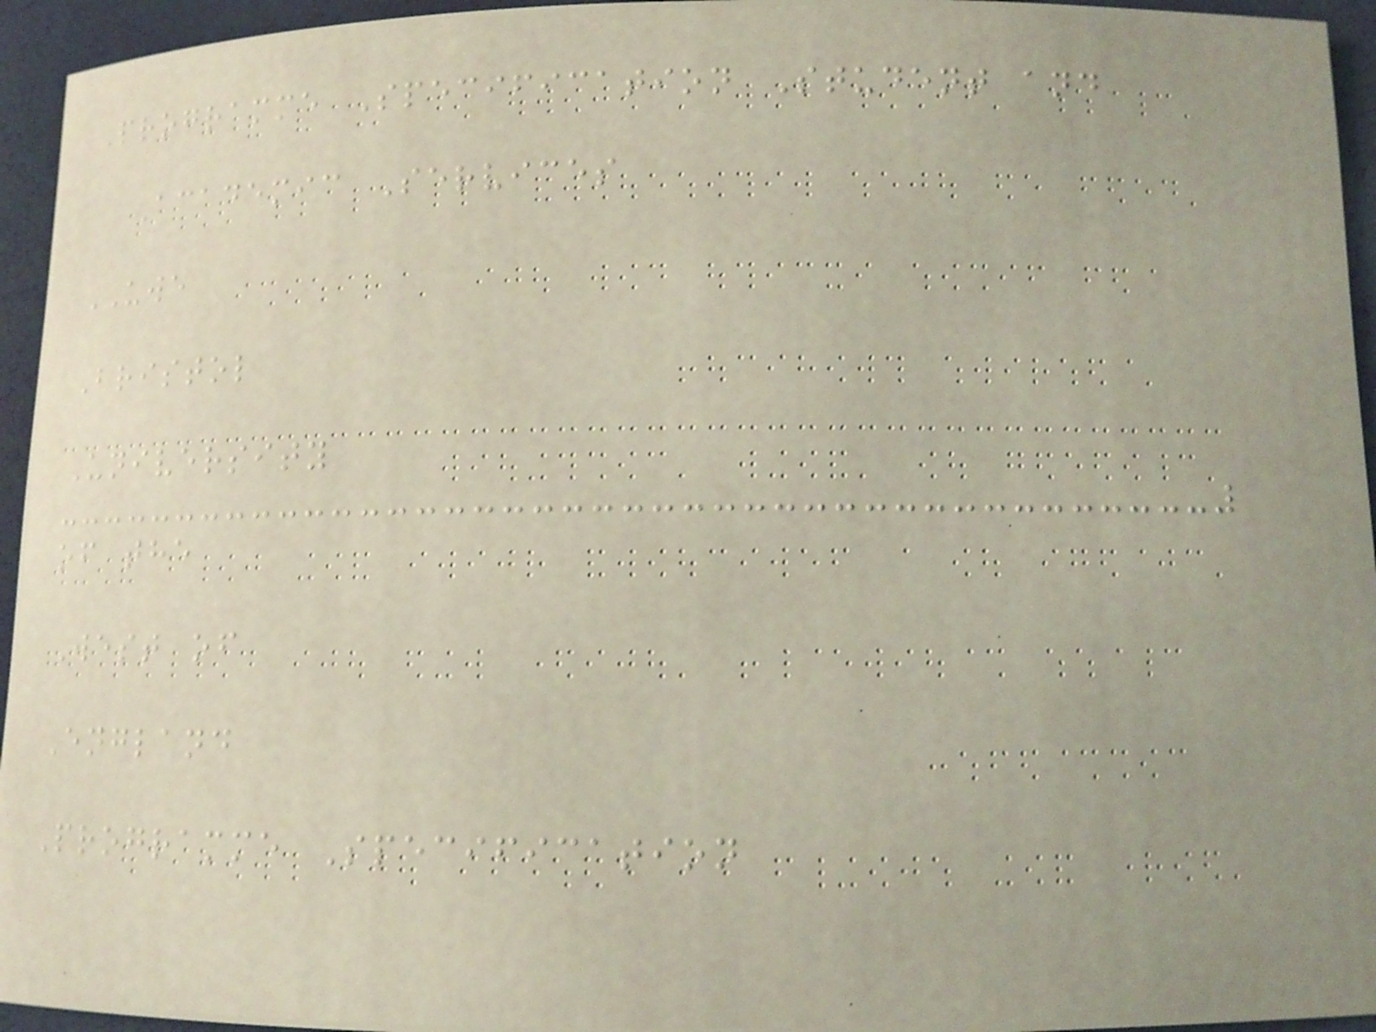Programme Specification Student and
Academic Services
UWE
Bristol
University
of the
West of
England
Programme Specification
